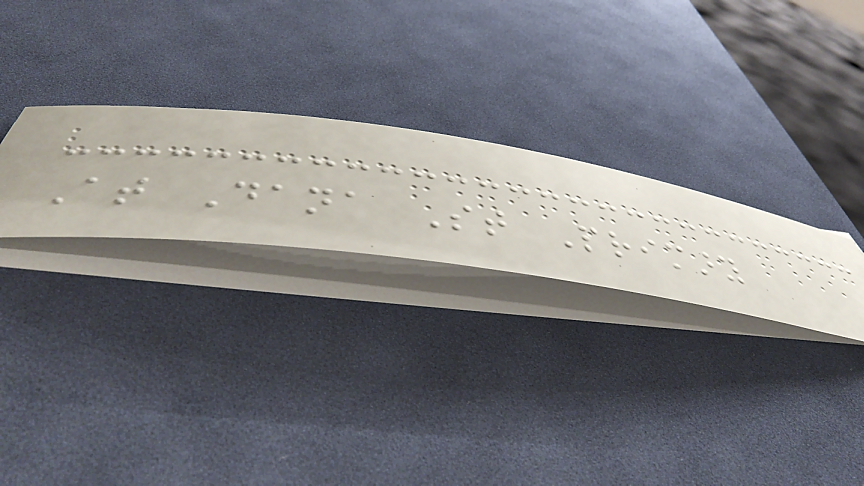At Dana St Primary
